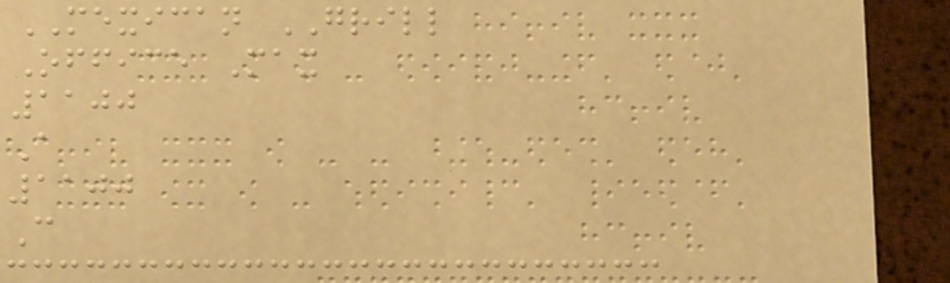MEXICAN GRILL
Office Max
1100
A
1100
C
